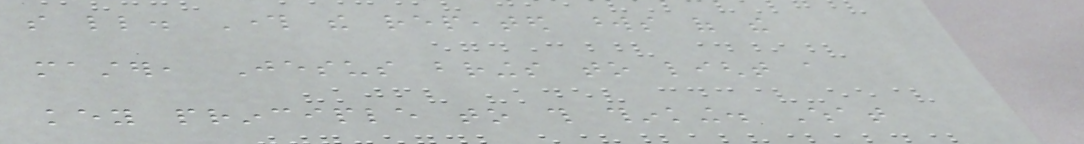so little. Through the repeated words of the
master, Jesus brings to light a
key principle to this thinking. What
